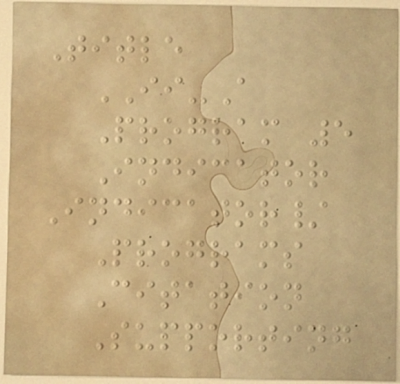Title
II-A
Program 5
Indicator
Indicator/
Programs
Citation
Supporting
